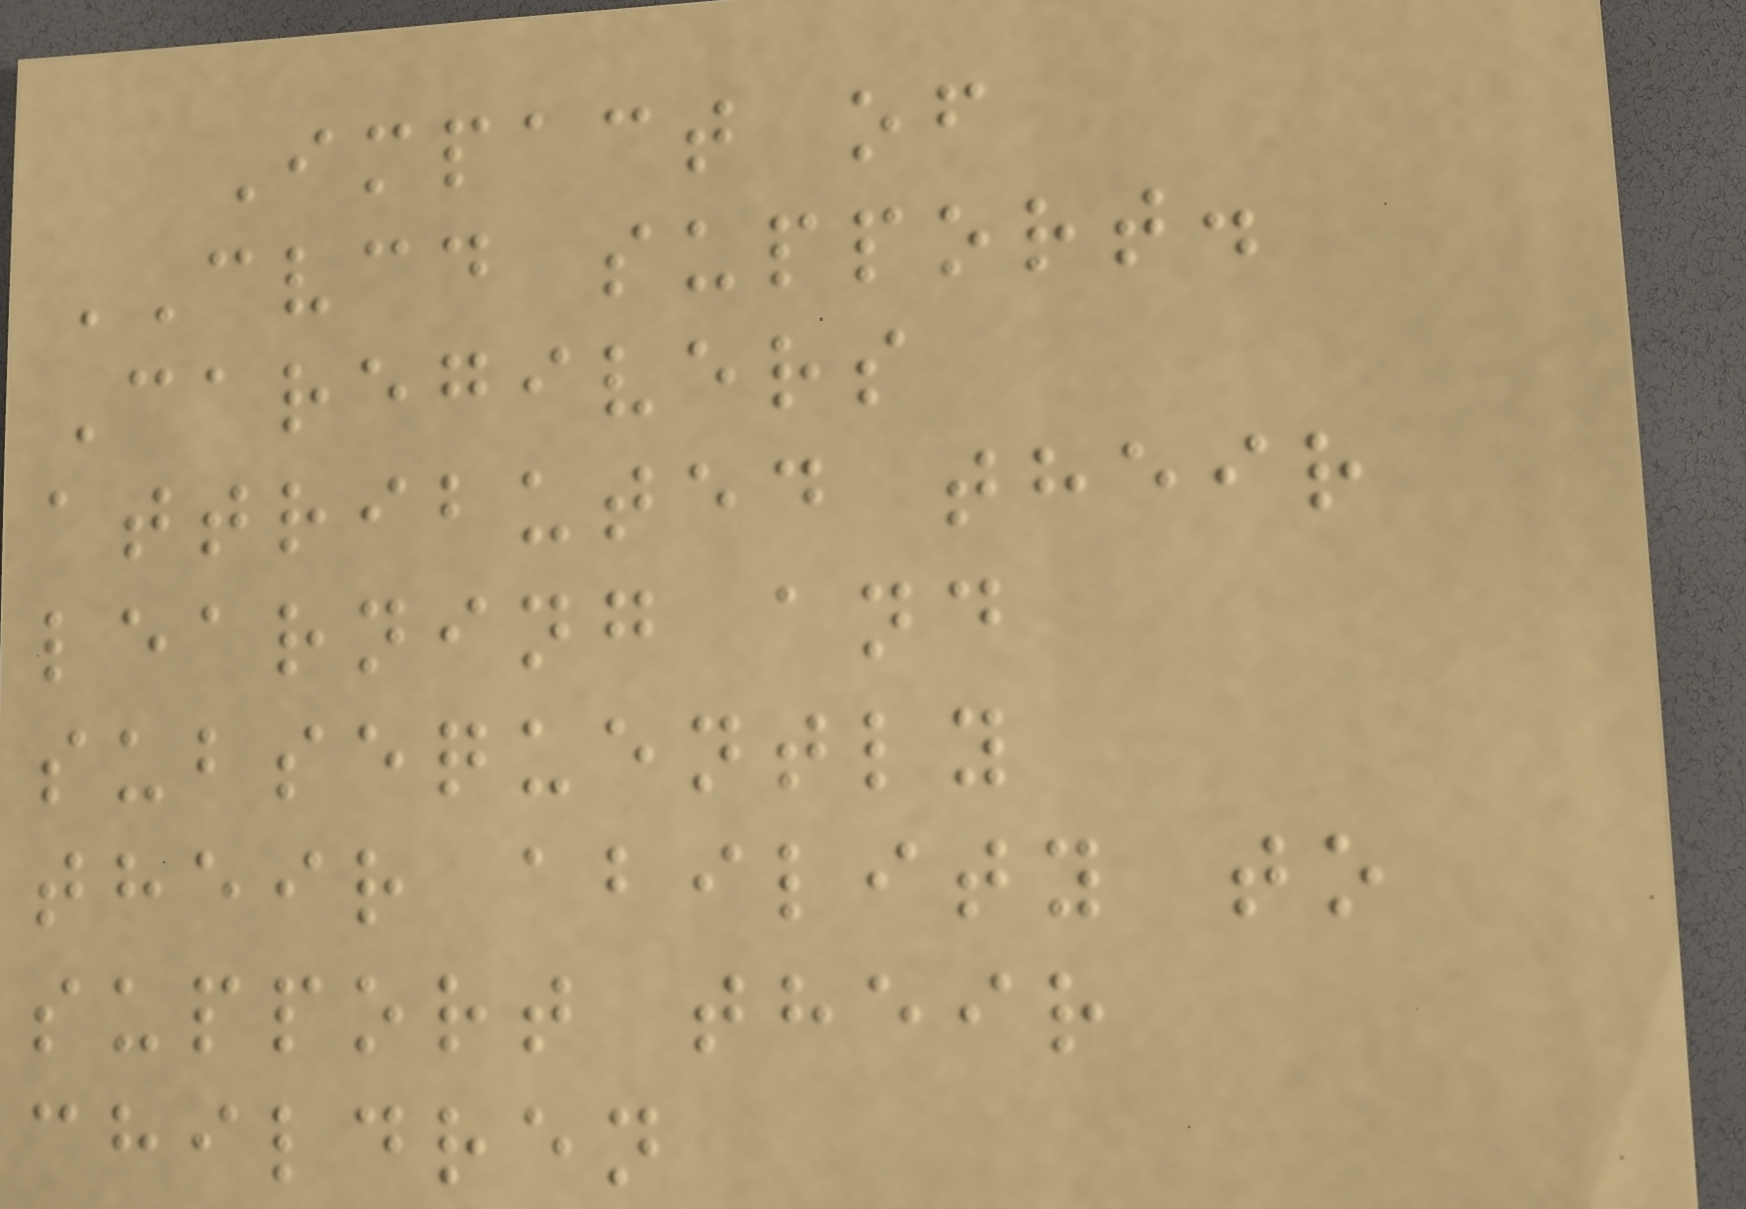Impact of
CVCD support.
Caregivers
attributed their
learning and
subsequently
their ability to
support their
children
